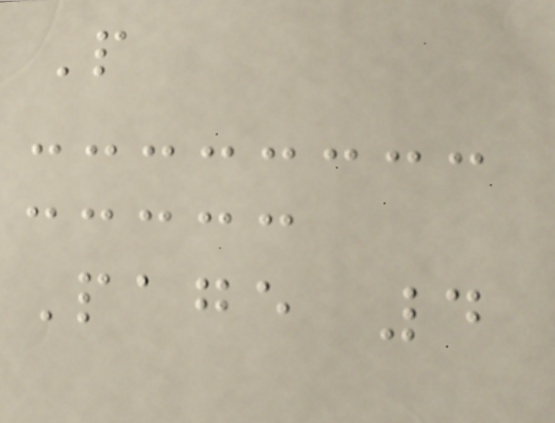P
Page 4
